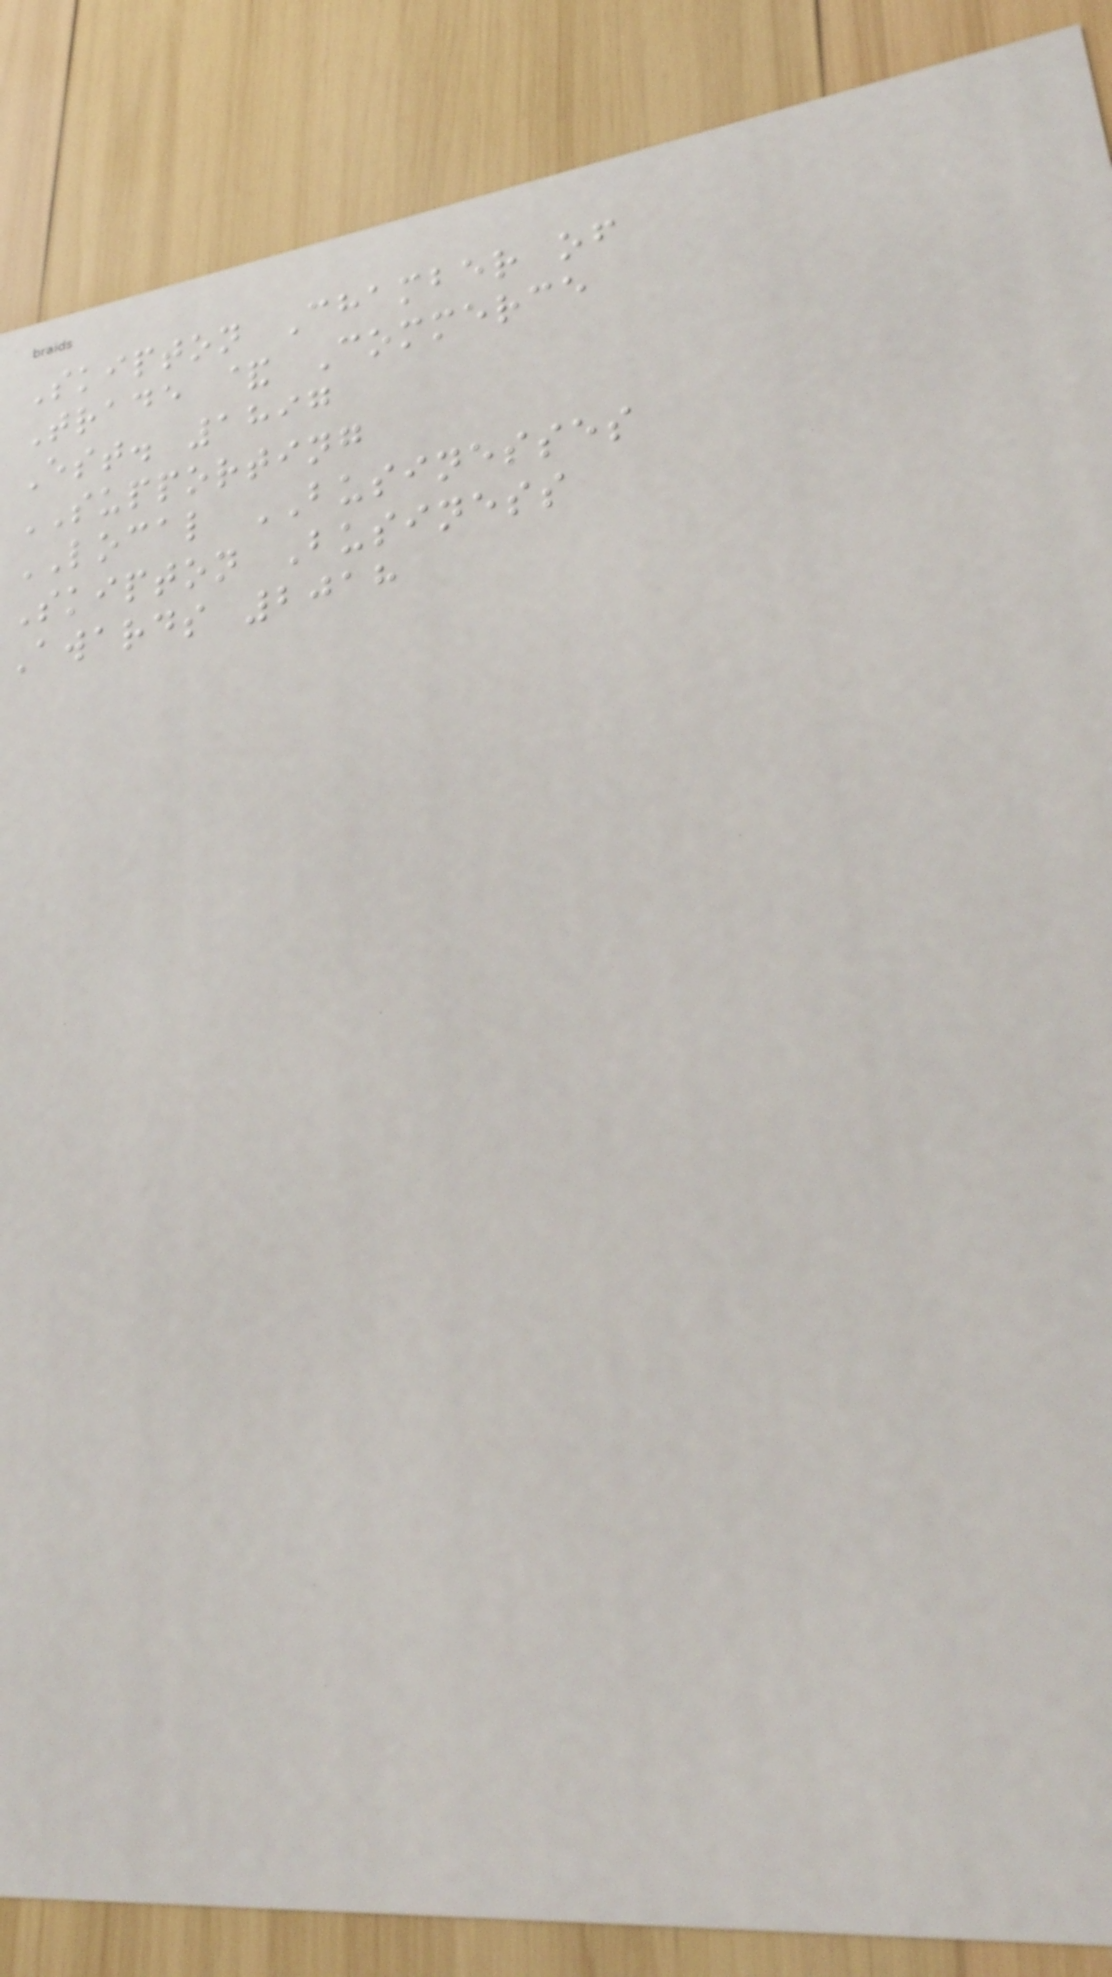Skipton Chamber of
Trade & Commerce
Est. 1897
SUPPORTING
LOCAL BUSINESSES
Skipton Business
Awards 2018
